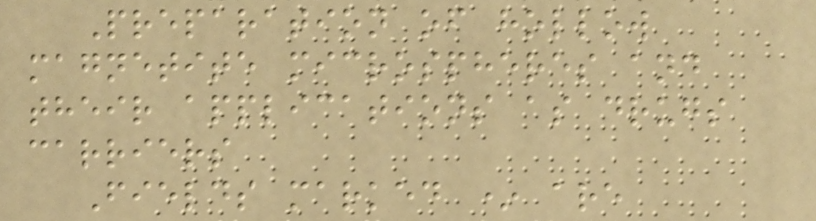Preparation of hollow
magnetite microspheres and
their applications as drugs
carriers
Fields marked * are
